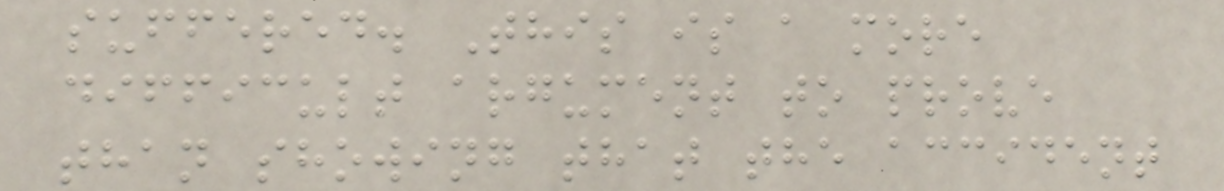suffered. This is a more
difficult argument to prove
than showing that the accident
